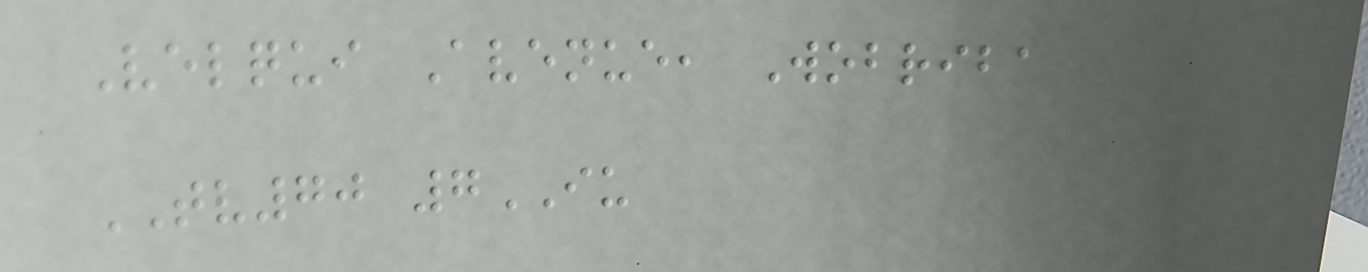Velqui Avenue, Wobriba
TV70 7IU
